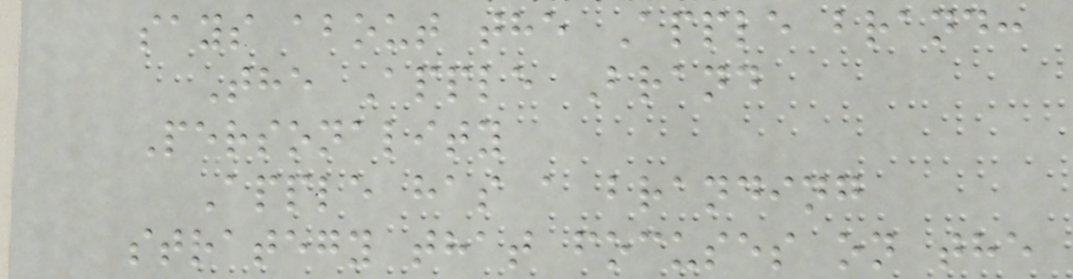says about the Apple brand:
The Apple Brand
Personality
Apple has a branding
strategy that focuses on the
